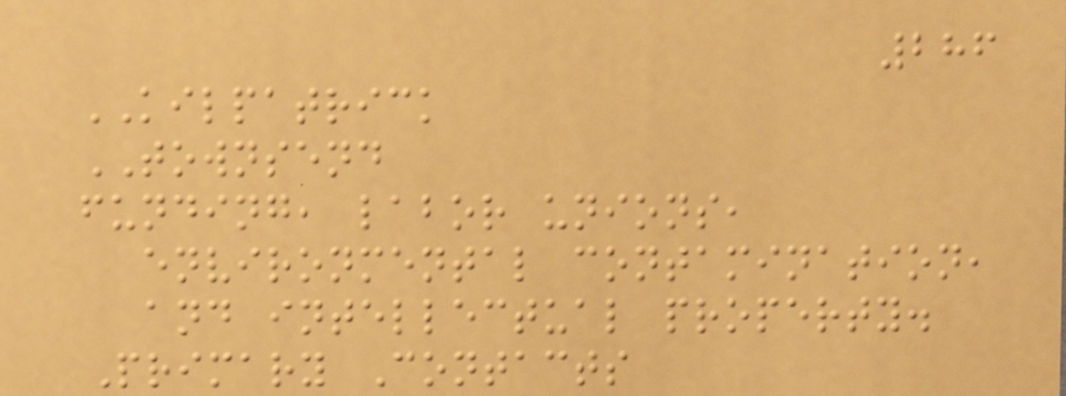286
KILPATRICK
TOWNSEND
funding, labor unions,
environmental contamination,
and intellectual property.
Primary Contacts
